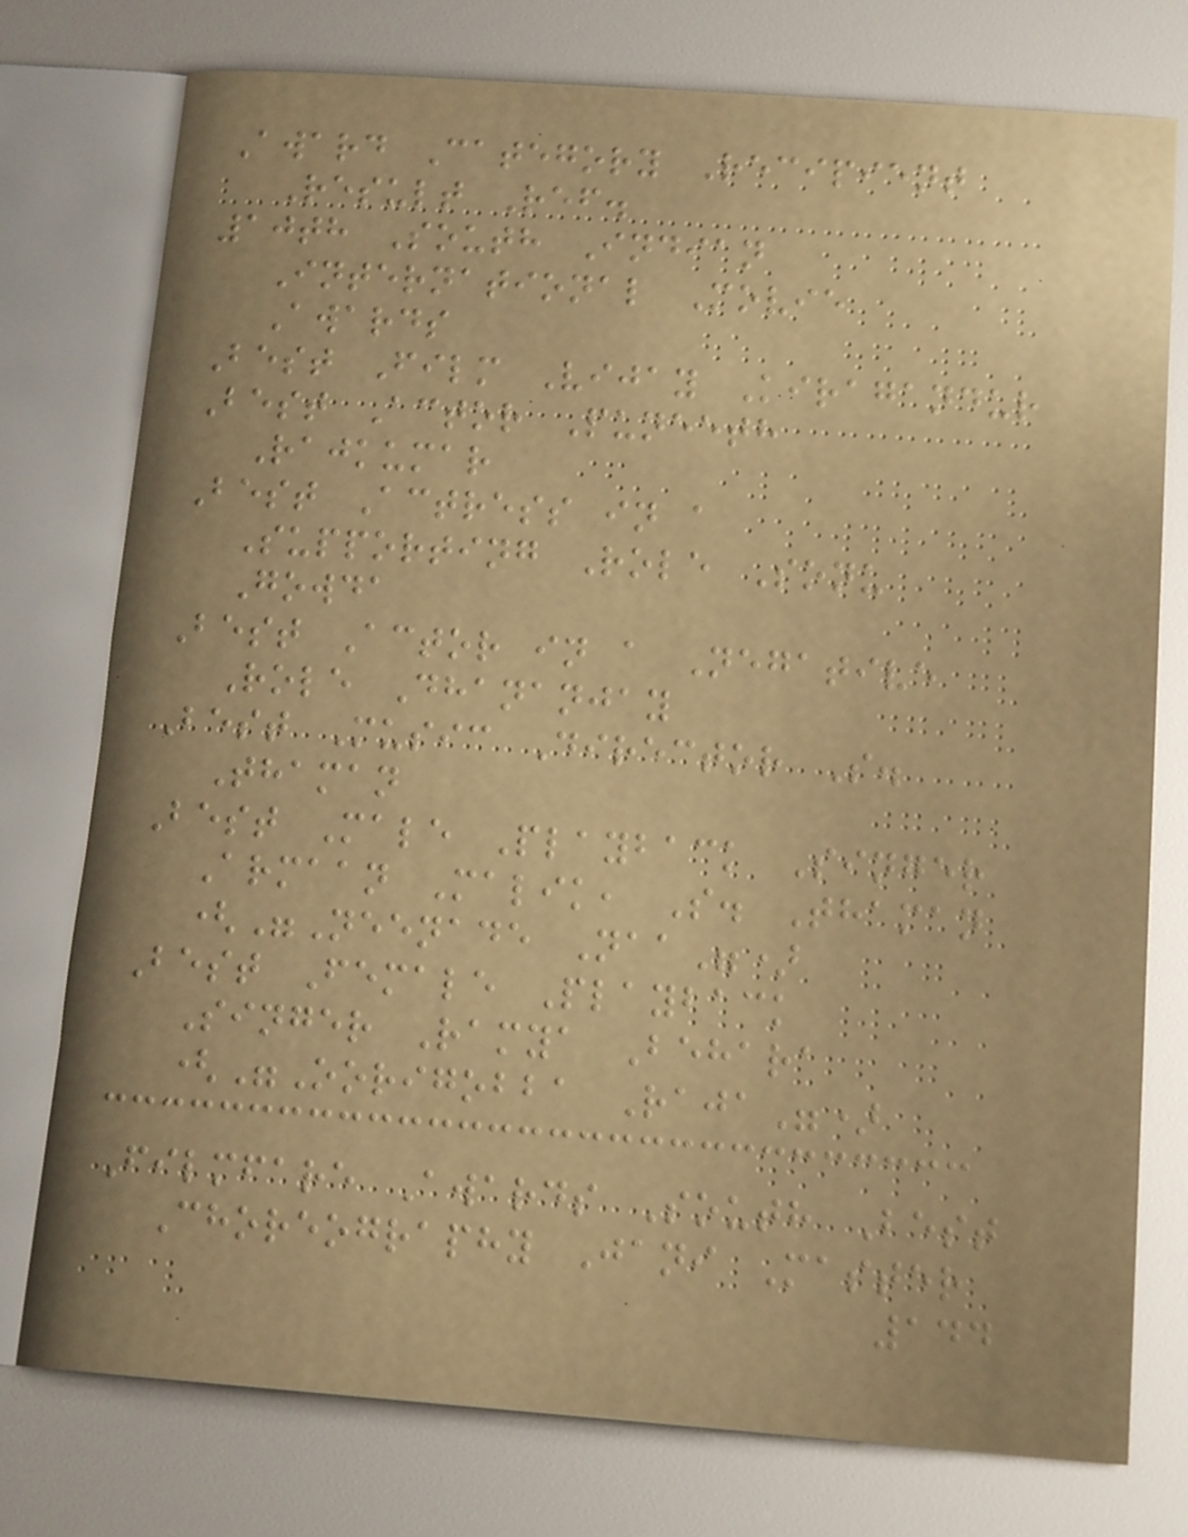Award Category Recipient
Result Ref.
10th South Indian
International Movie
Awards
Best Film Vijay Kiragandur
Best Actor Puneeth
Rajkumar
Best Actress in a
Supporting Role Sonu
Gowda
Best Actor in a Negative
Role Dhananjay
Best Music Director S.
Thaman
Best Male Playback Singer
Armaan Malik, S. Thaman
("Neenade Naa")
Best Female Playback
Singer Ramya Behara
("Oorigobba Raja")
Filmfare Awards South Best
Choreography Jani Master
144
